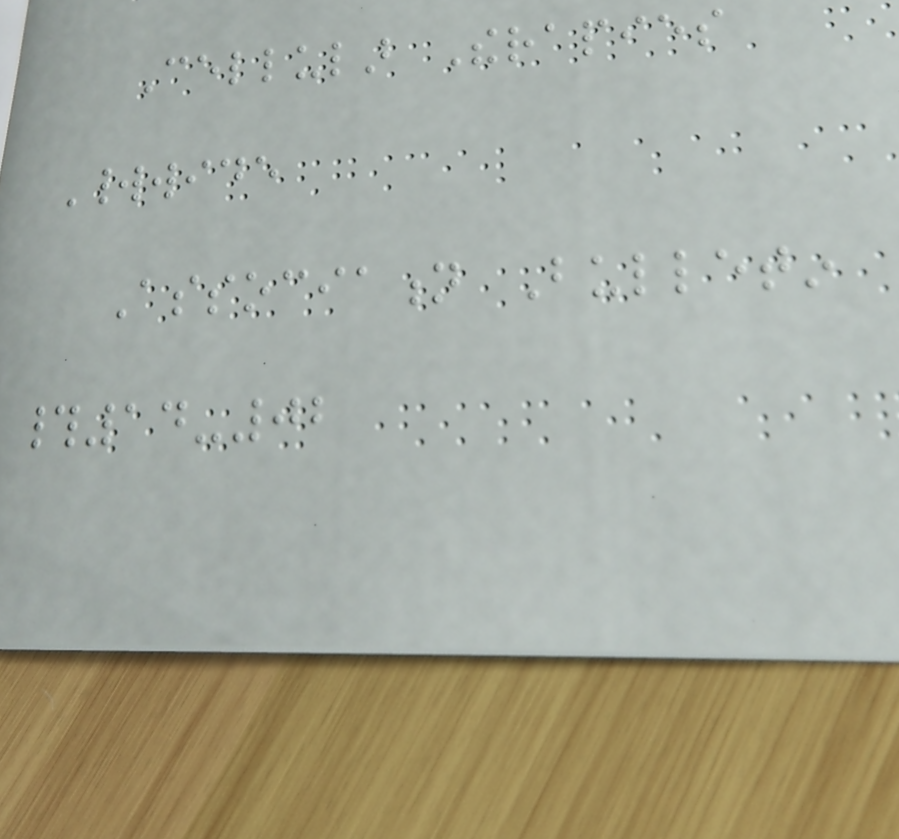Cellular Therapies
Worldwide
Association Bulletin
#14-02
